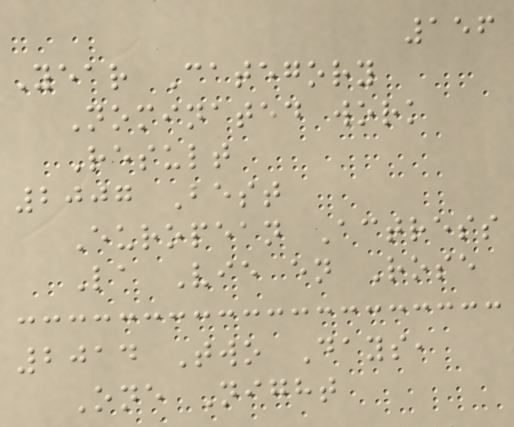156
Year Category
Nominated work
Result
2007 Best
European Actress
La Vie en Rose
2014 Two Days,
One Night
